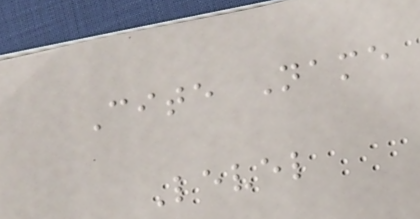Cite Name
Level
